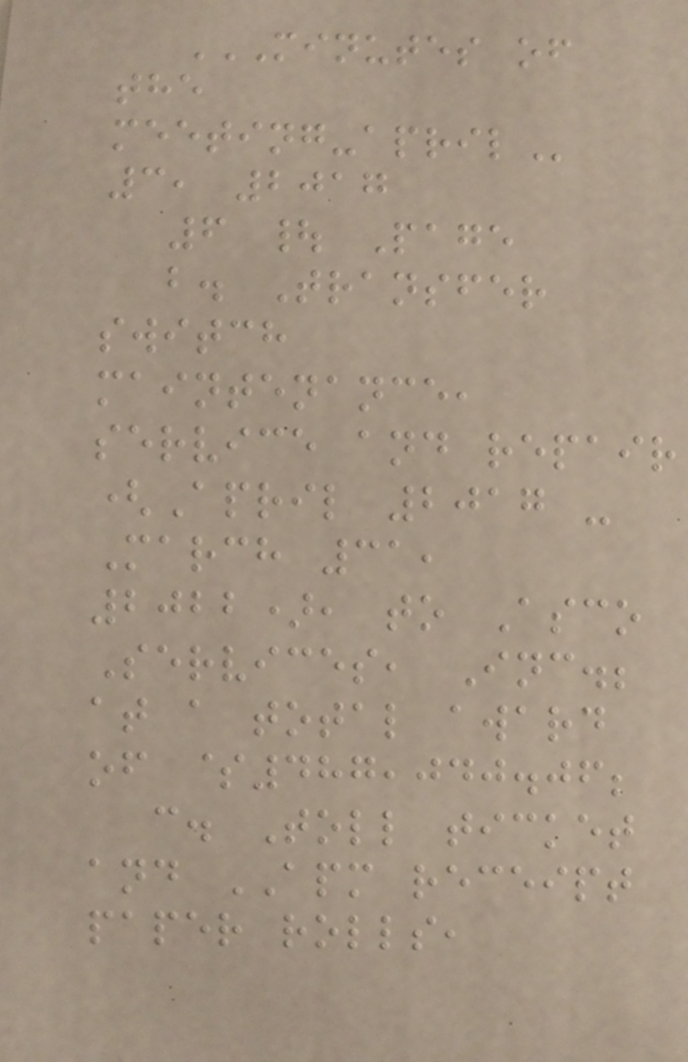MINUTES OF
THE
MEETING-APRIL
3, 2017
6 | Page
b. Transfer
switch
maintenance,
service and repair
(April 2017 -
March 31,
2022), to Asco
Services, Inc.;
at a total award
of $487,040.06;
c. Toll ticket
and APM receipt
paper rolls,
